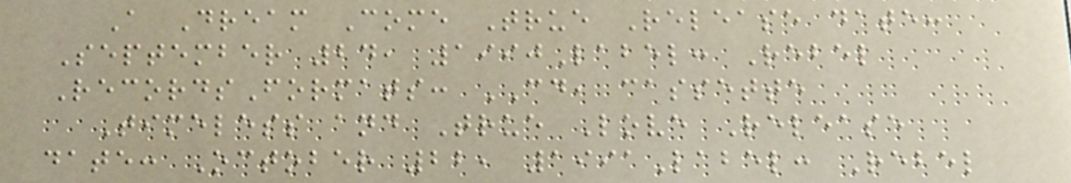A Dream Come True Release date:
September 24, 1990Label: Rebel
RecordsFormats: CD, cassette
Timeless and True Love Release
date: October 22, 1991Label: Rebel
